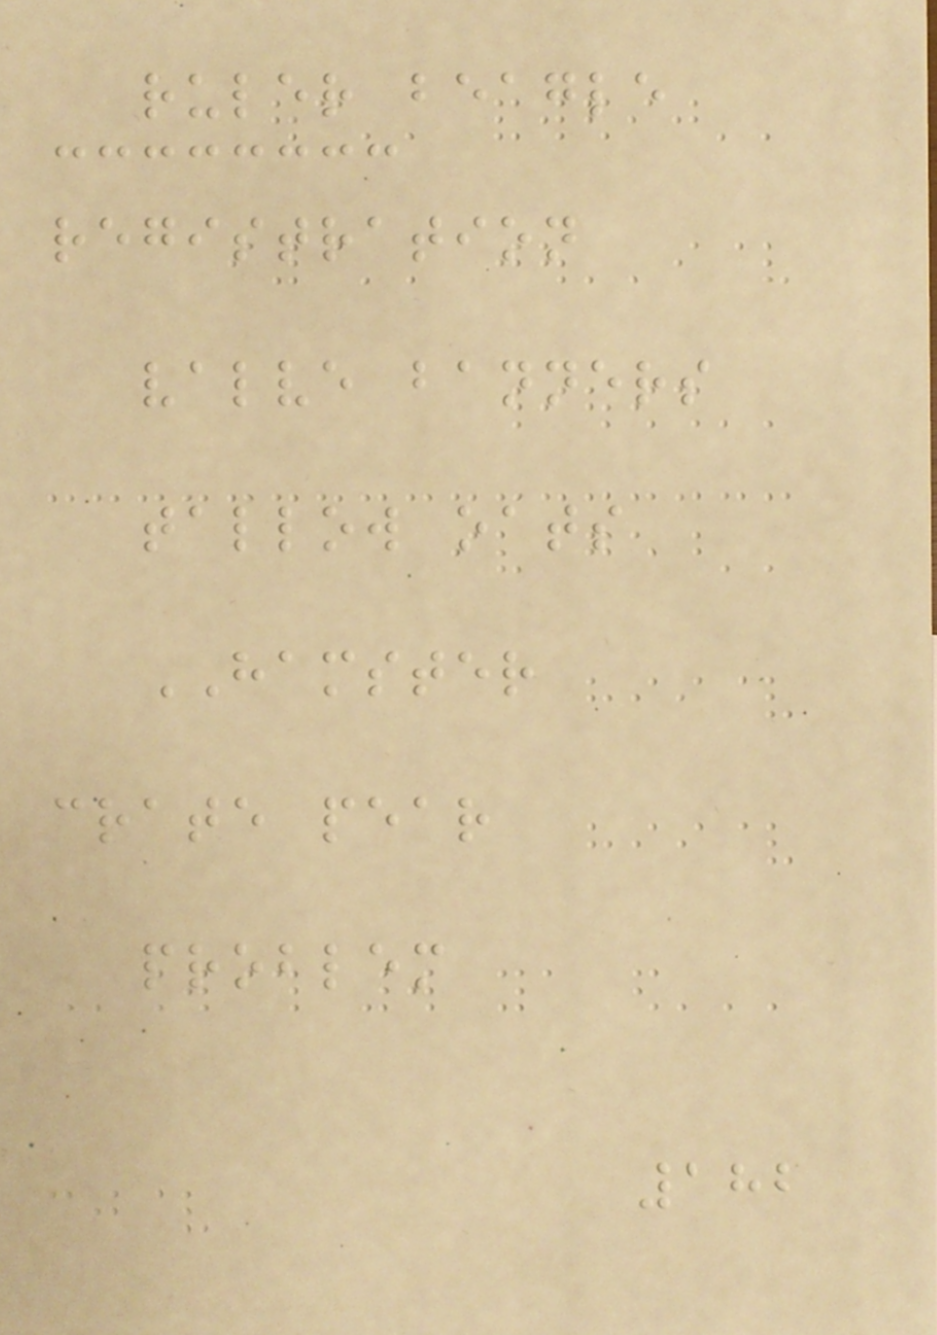ruler beagle
registration
valve banners
tallow oats
HAMSTER
crate pear
problem
182
